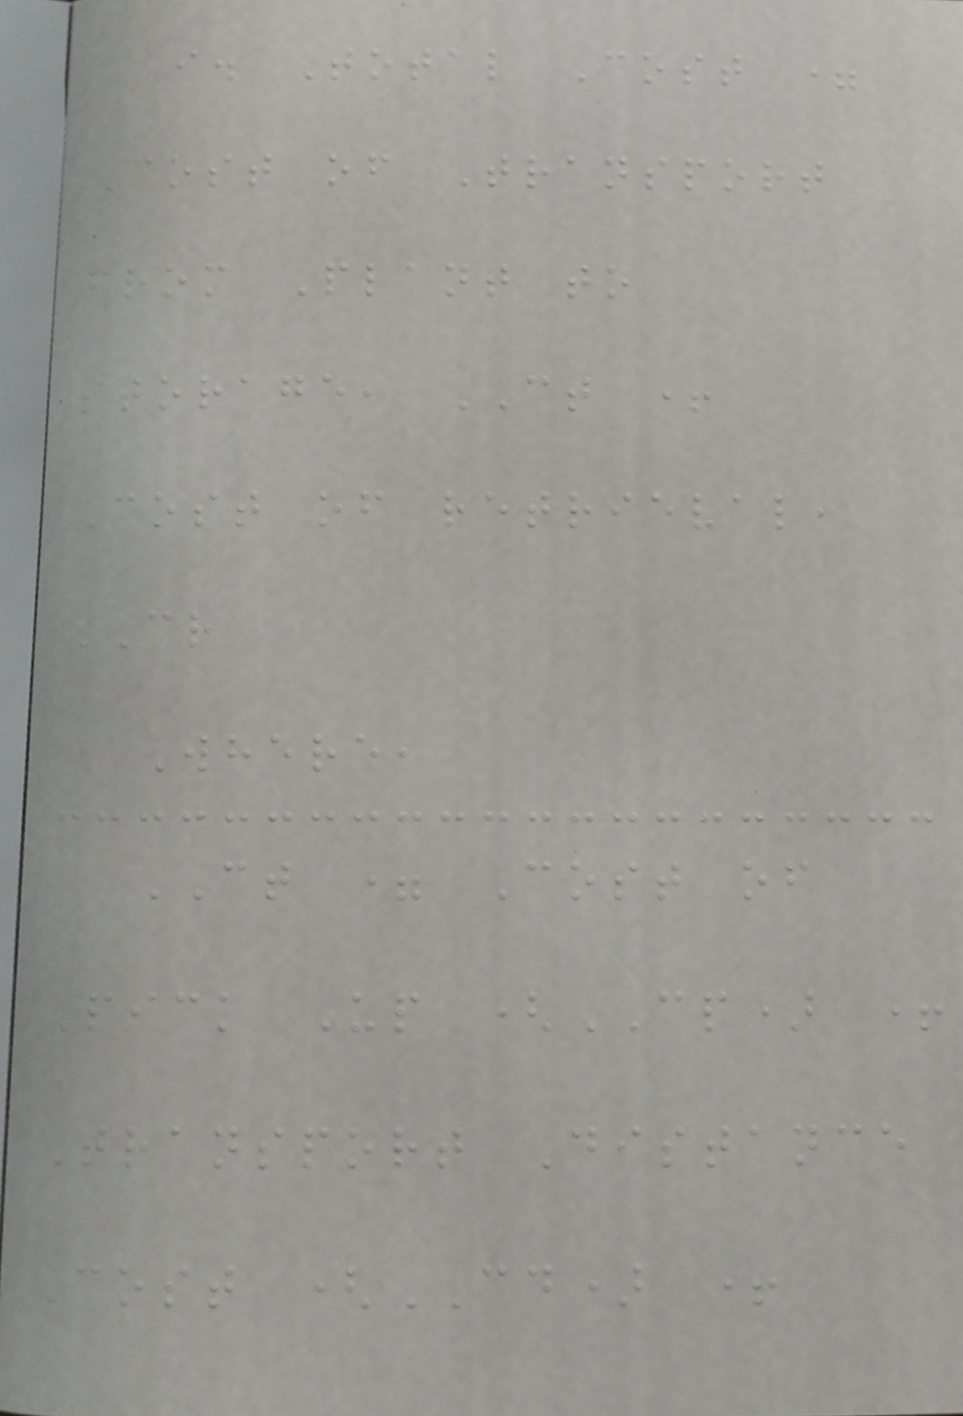i. Total Cost =
Cost of Transport
from Plant to
storage, CT +
Cost of retrieval,
CR
Where,
CT = Cost of
Pick Up (CP) +
Transport Distance
Cost (CD) +
